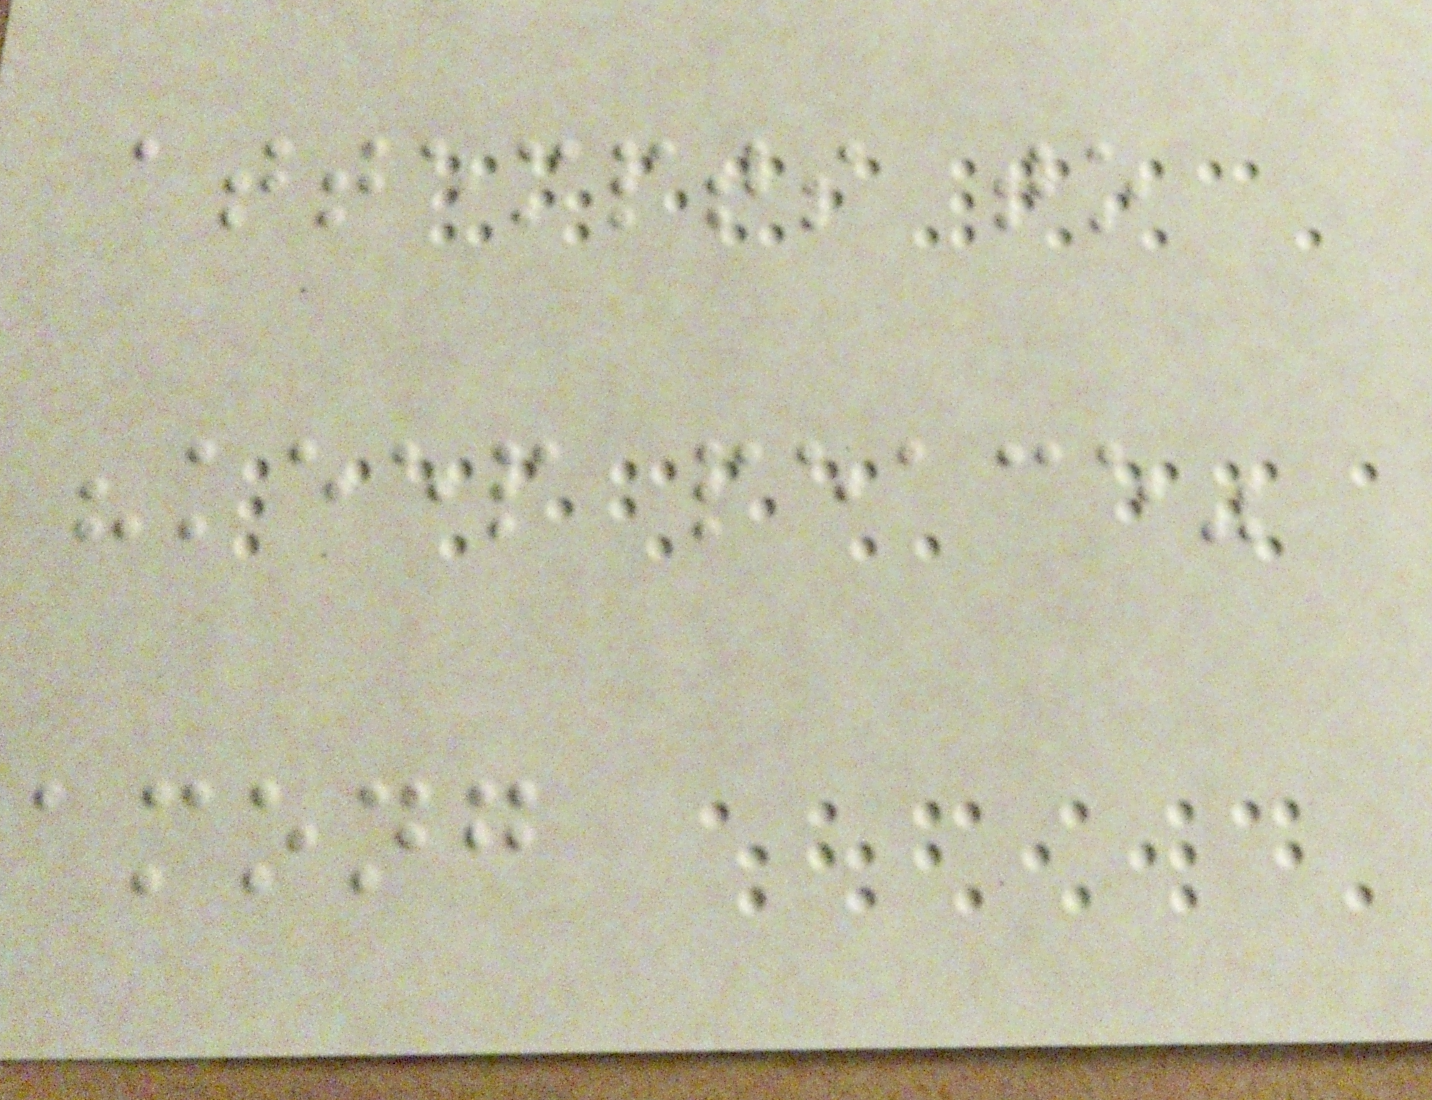attempts to
"keep peace"
among
